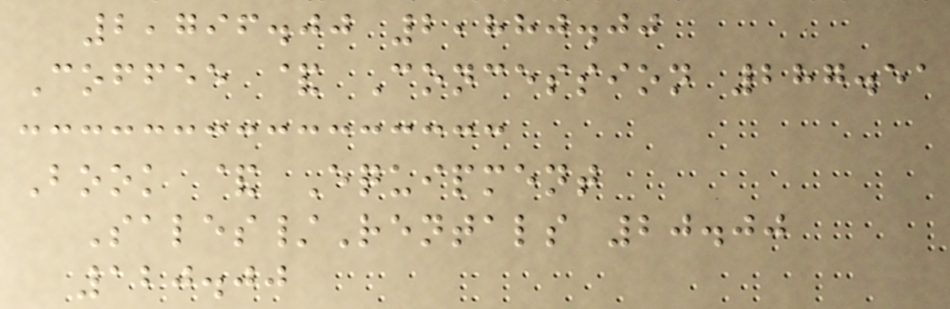2,796.00 2,880.00
Coffee & Concession 287.51
Book & Equipment
Sales/Rentals 20.00
120.00
